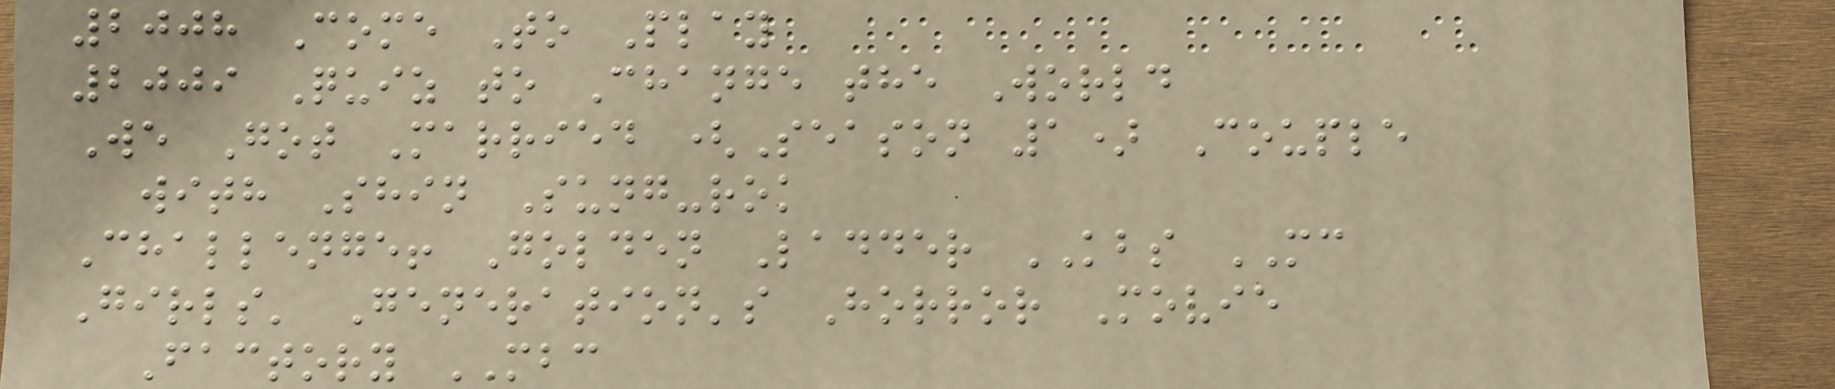2008 Come To Play
2009 Quiz to Change the World
We Got Married (Season 1) Couple
with Shin Sung-rok
Challenge! Golden Ladder KBS MC
Girls' Generation's Horror Movie
Factory MBC
